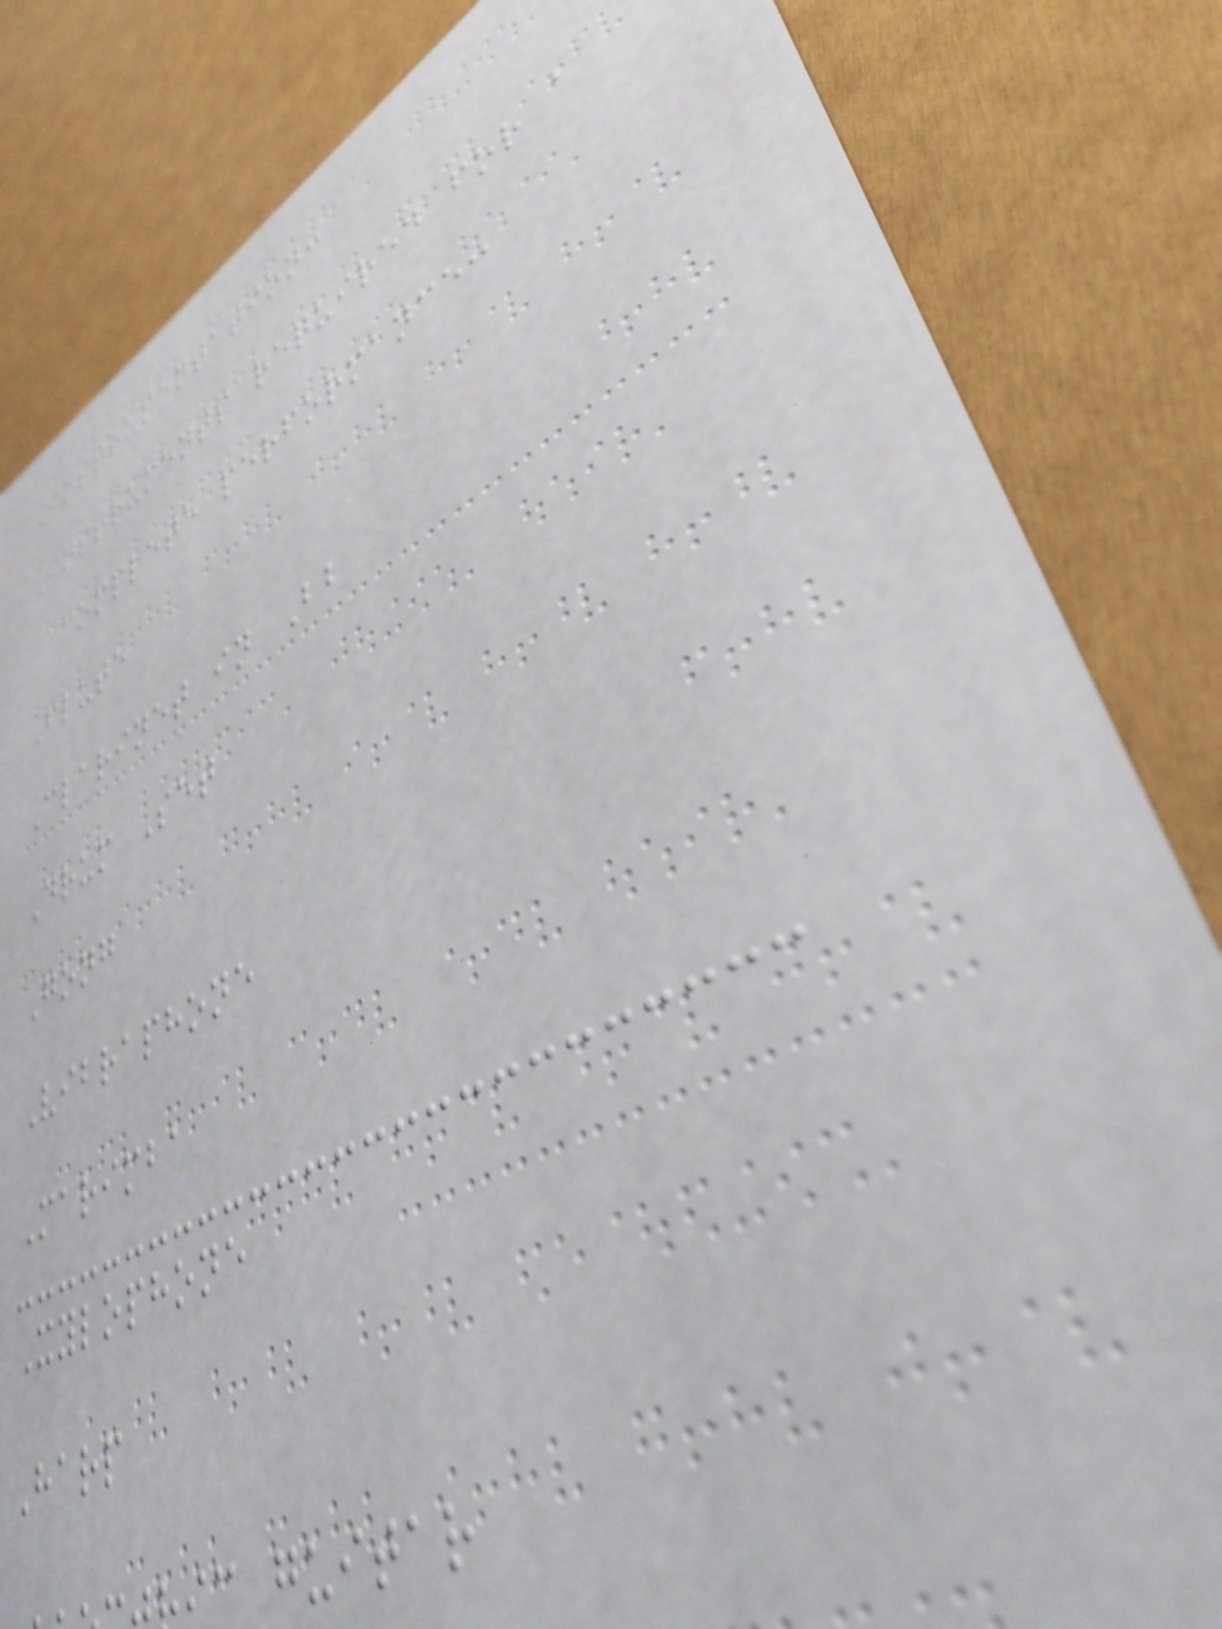Instrumentation:
Instruments required for a
complete performance:
Flute
Clarinet in Bb
Drum Set
Gong
Vibraphone
Marimba
Xylophone
Harp
c guitar
